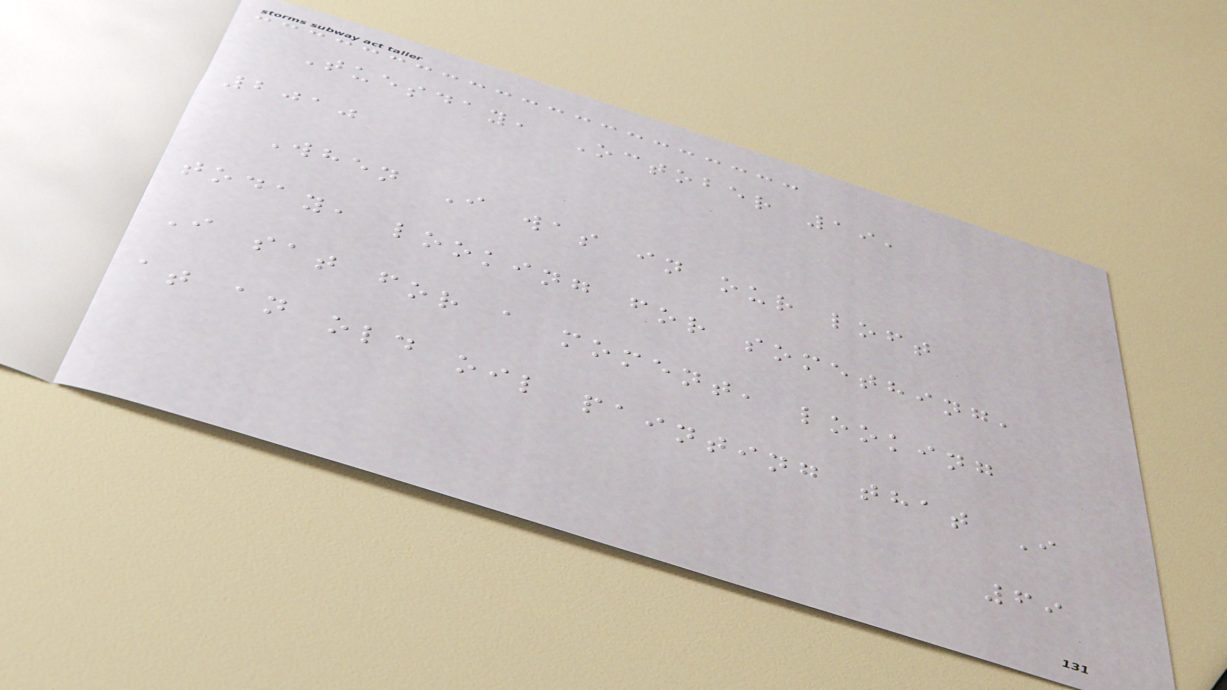Tuesday, October 19,
2010
When I was in our loft
today, looking for something,
I sat for a moment, looking
at an old oil painting that I
69
